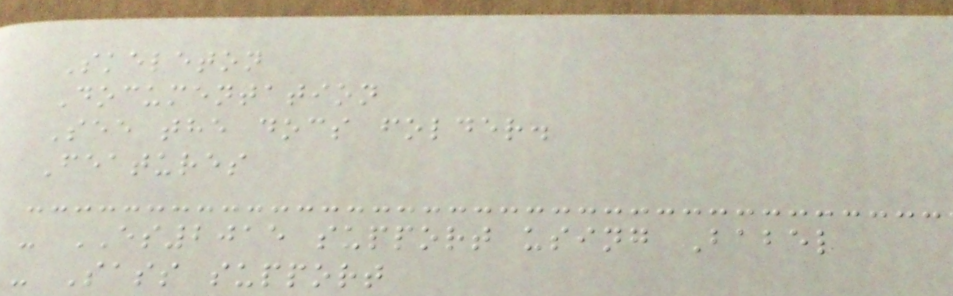Skeleton
Documentation
See the docs folder.
Features
- ES2015 support using Babel
- Sass support
